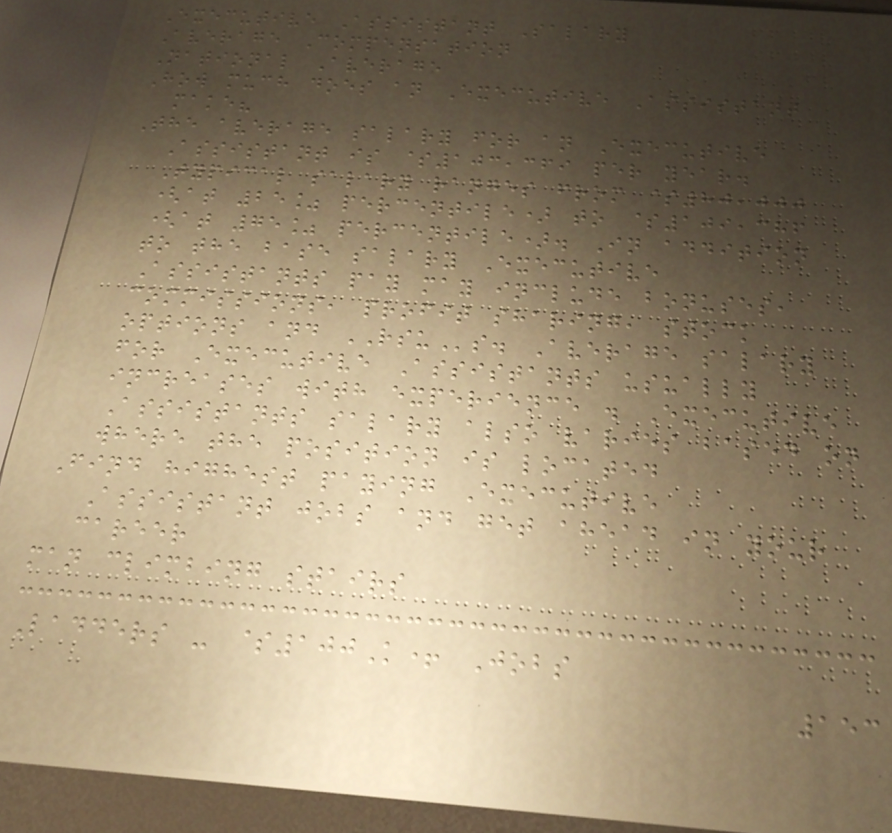Executive Assistant Salary
Average Compensation
National Average
How much does an Executive Assistant
make?
The average salary for an Executive
Assistant is $103,369 per year.
Typical salary ranges from $80,000
(at 25% percentile) to $109,386
(at 75% percentile). In addition
to the base salary Executive
Assistants pay may include bonuses,
commissions, profit sharing, stock
options and RSUs. Average salary
for Executive Assistants usually
increases with experience . Executive
Assistants salary also varies based on
where the position is located
Find highest paying Executive
Assistant jobs and get ahead in your
career
man climbing stairs
Ladders - $100K+ Jobs
153
